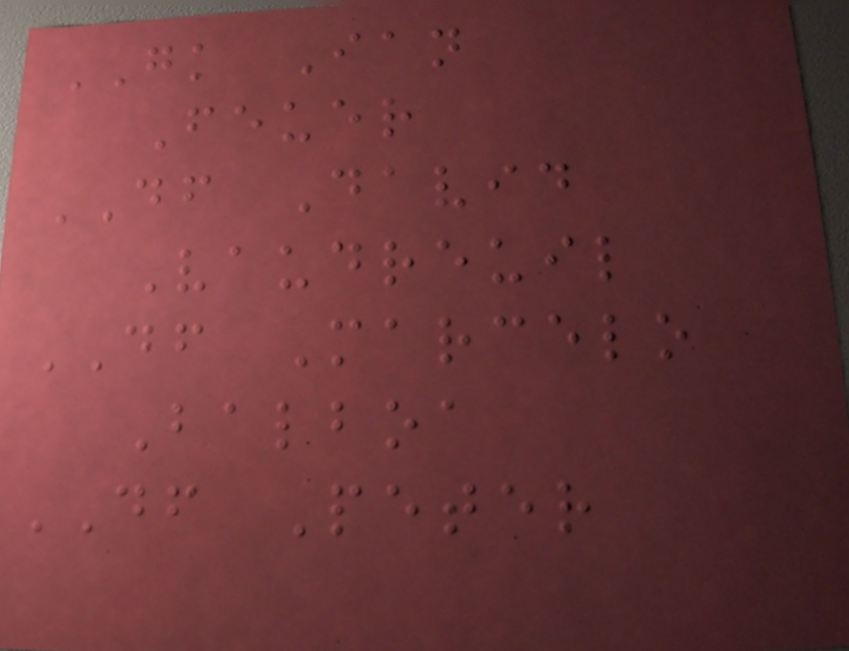GK Ian
Feuer
DF David
Vaudreuil
DF Marcelo
Balboa
DF Peter
